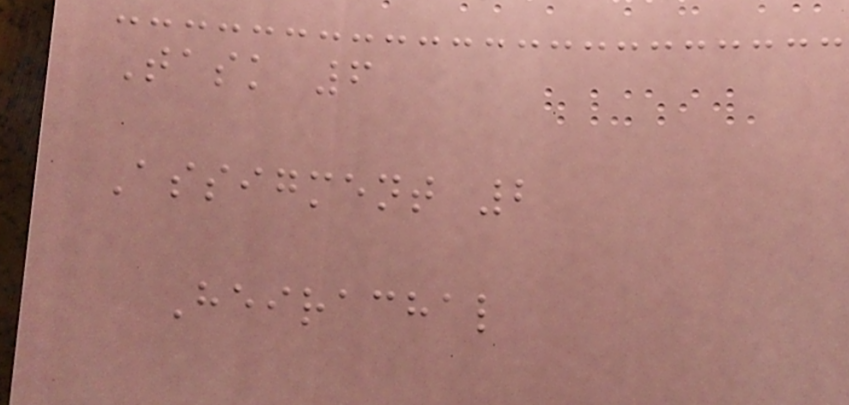Task 6
Assigment 2
Heirachal
